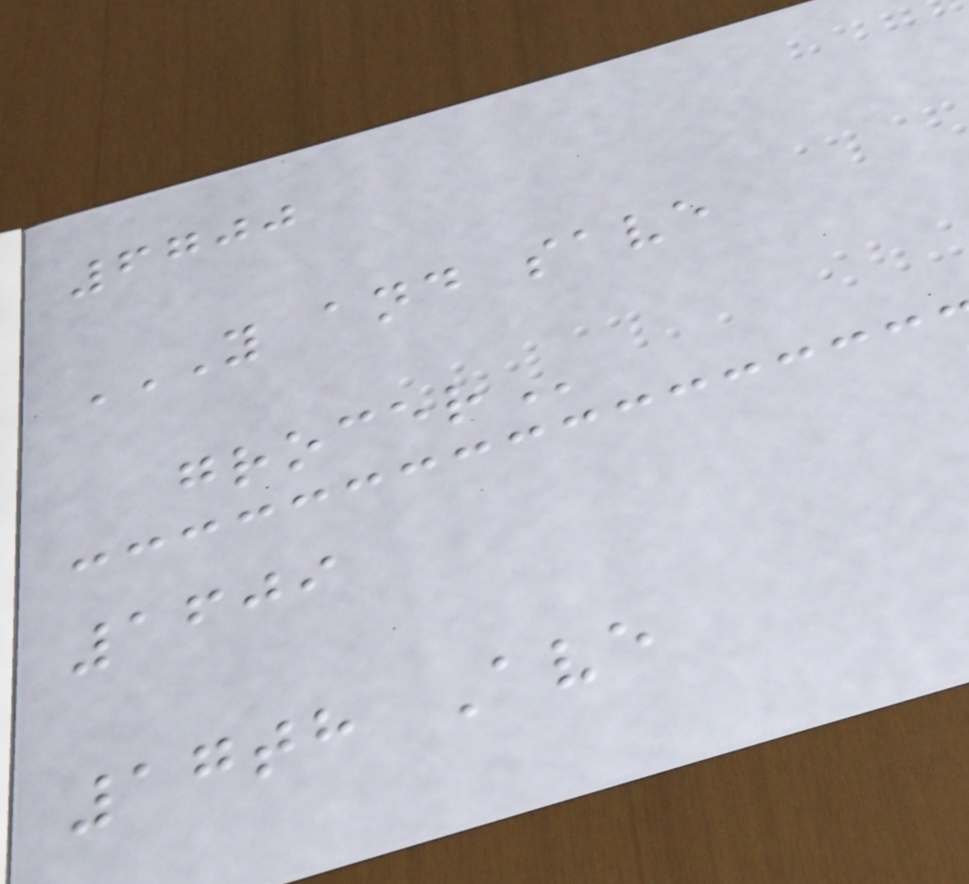6700
Y AND SAVE
GROCER
1609
17th Ave
